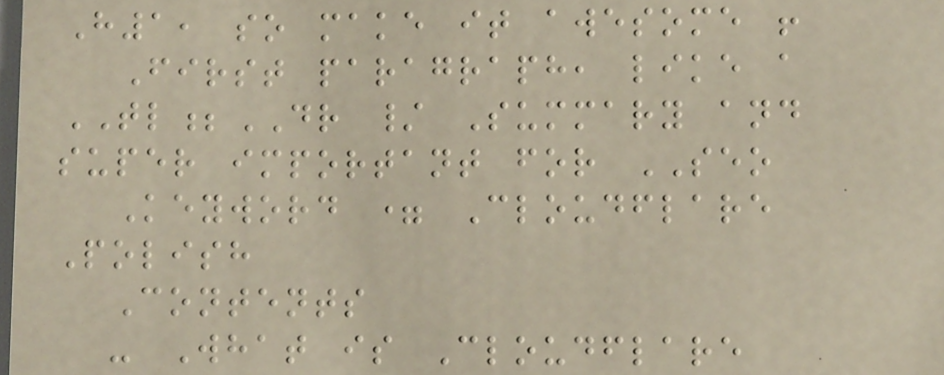H1, so make it awesome !
First paragraph, like a
TL;DR / Summary and
super important for SEO
Keyword = Cloudflare
Polish
Contents
- What is Cloudflare
